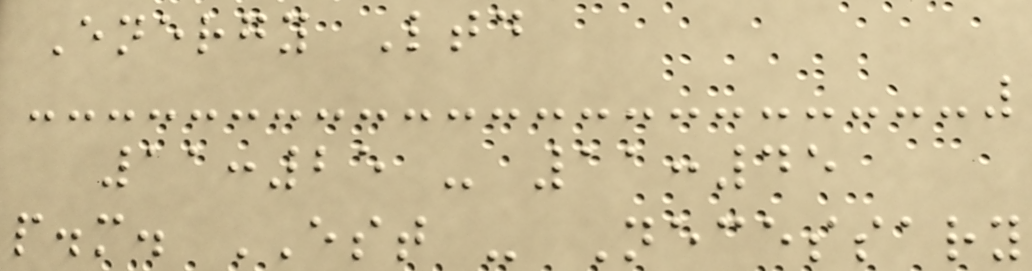Energy Ltd
11:25 - 11:45
p.m. EST - Necessary
